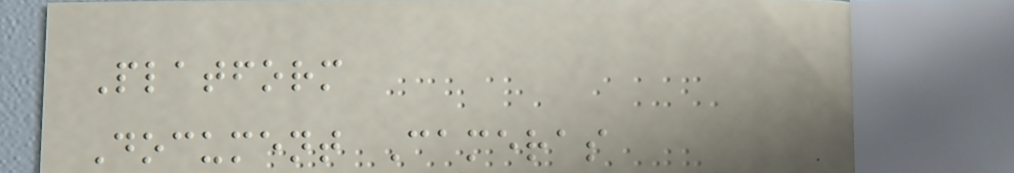Platform
Document Cameras
